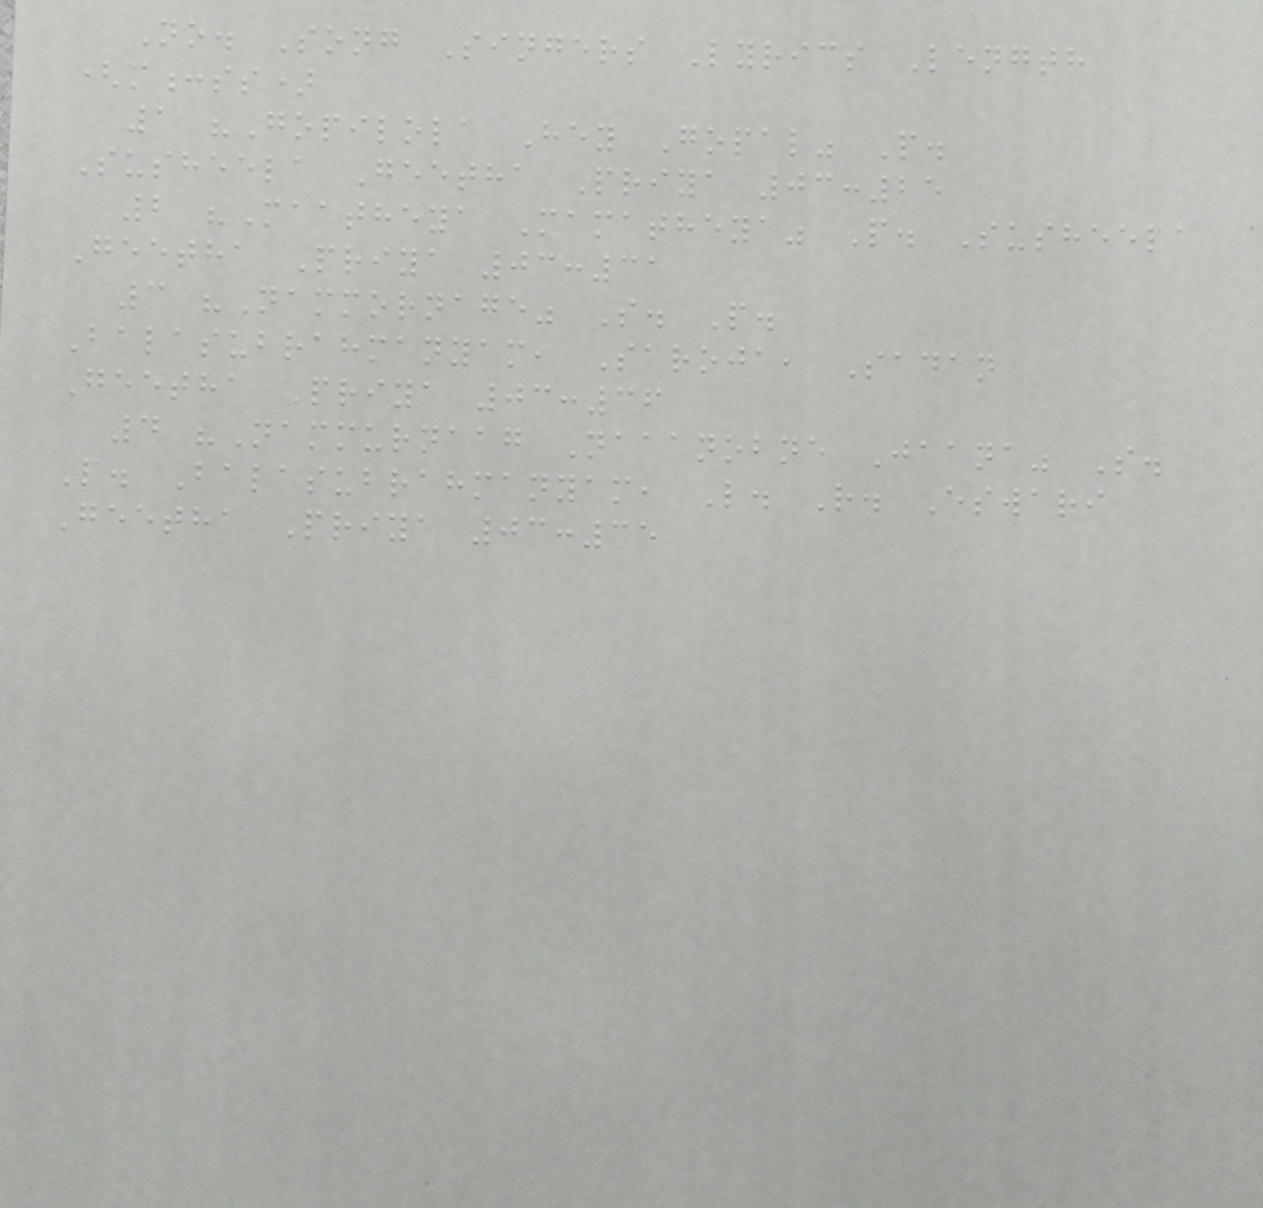No. Song Singers Lyrics Length
(m:ss)
1 "Gopilola Hey Gopal" P.
Susheela Geetha Priya 03:25
2 "Maatheya Mamatheya" P. Susheela
Geetha Priya 03:31
3 "Nammornage" S. P.
Balasubrahmanyam, Saroja, Sadan
Geetha Priya 03:36
4 "Nammurnaag Naaanobne Jaana" S.
P. Balasubrahmanyam, L. R. Eswari
Geetha Priya 03:35
